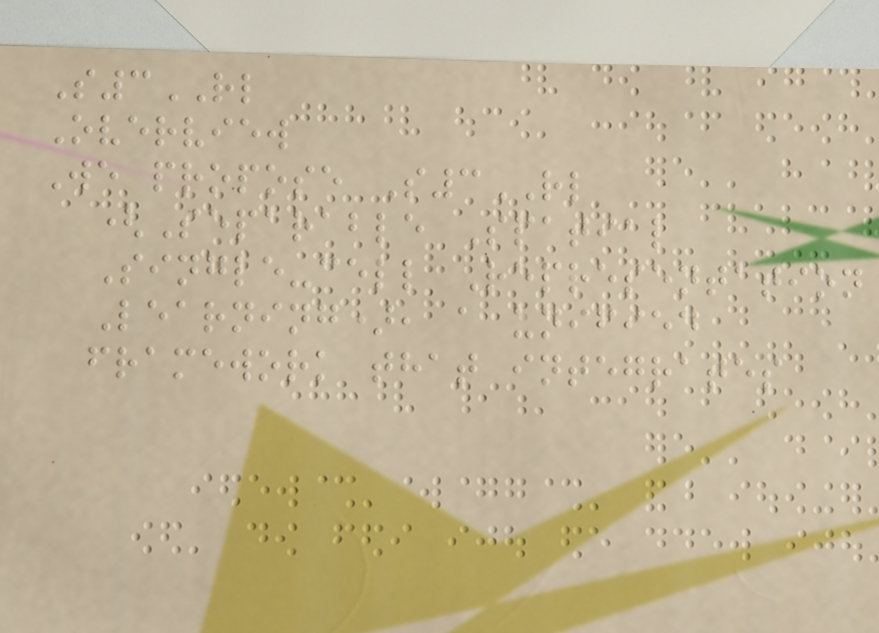S3RL
Overview
We propose S3RL
(Separable Spatial
Single-cell Representation
Learning), a unified
framework that integrates
